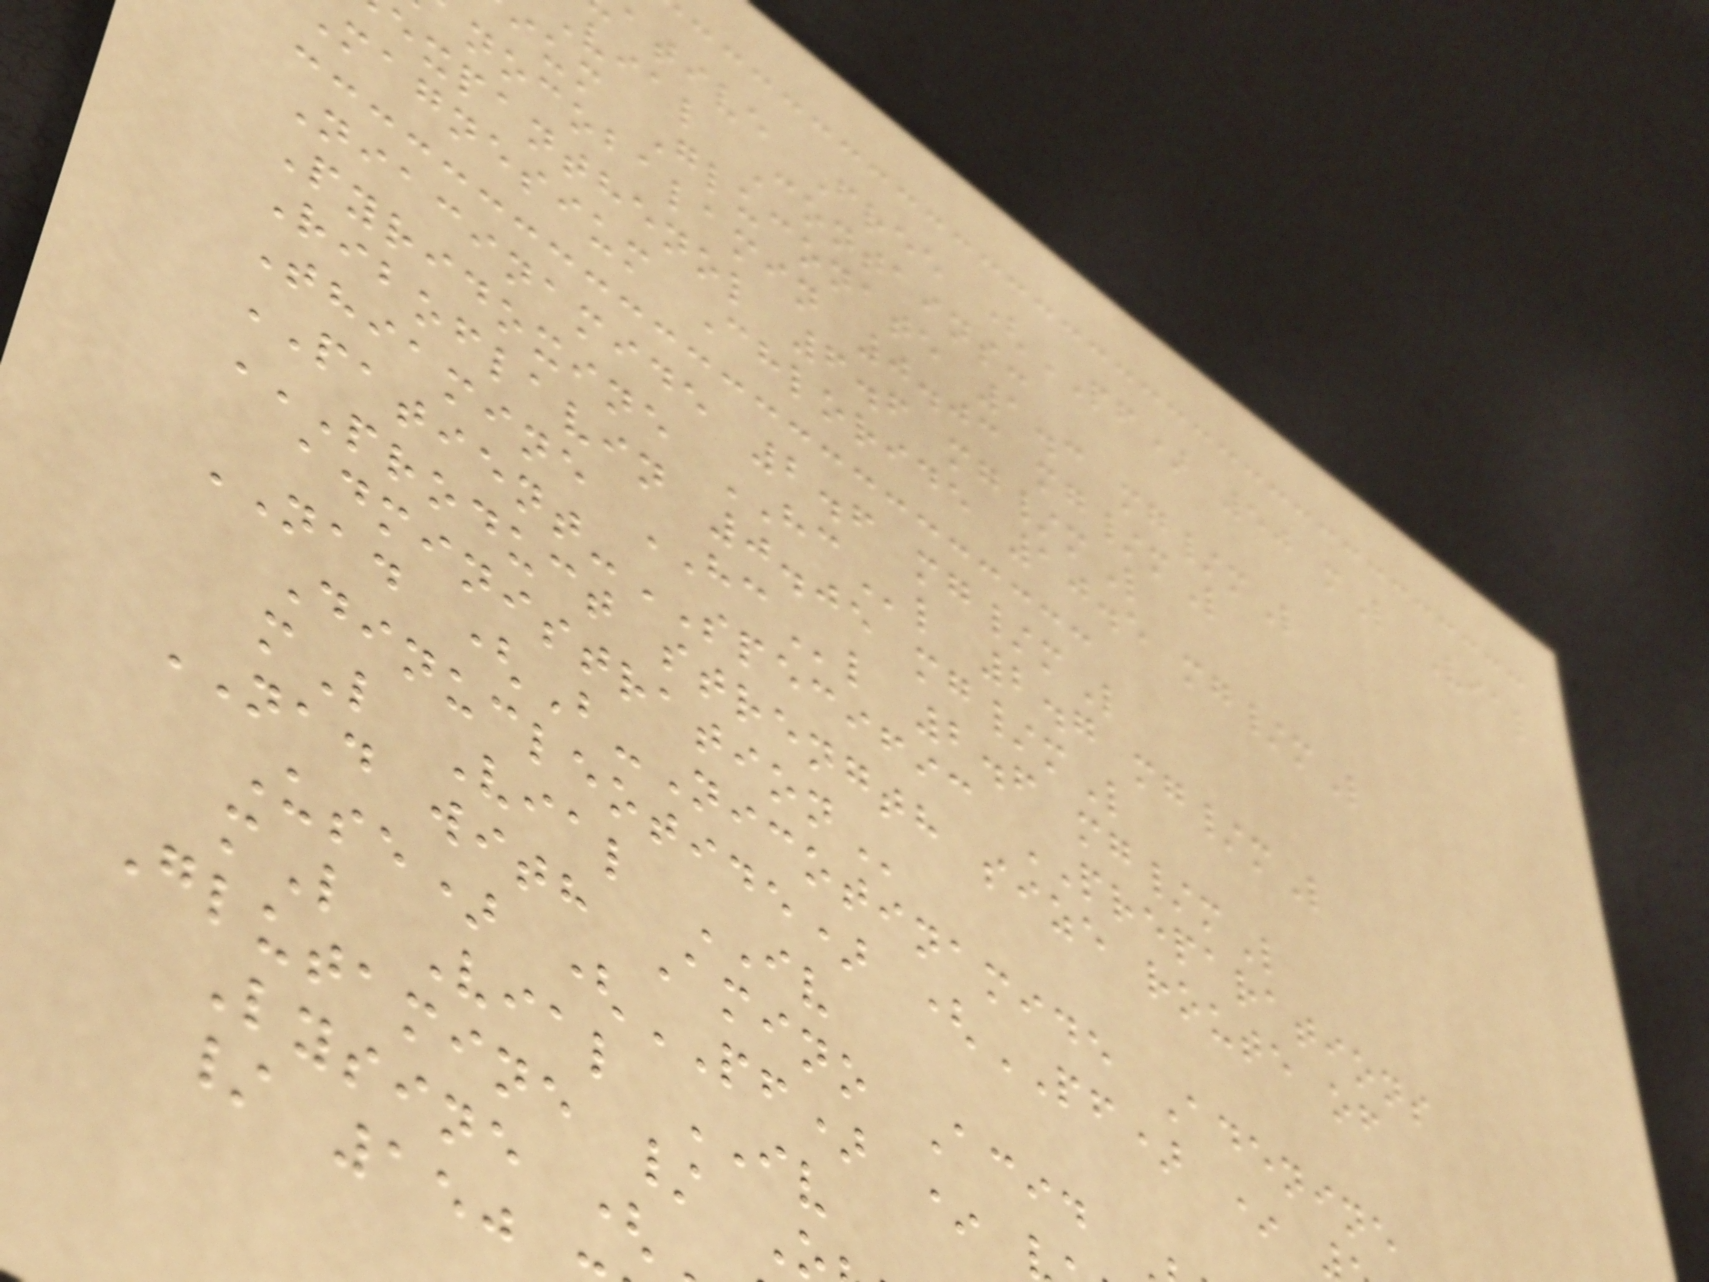ative Free (PF) 50 mL Vial
vial Contains:
ium Gluconate 1.3 mg/mL
nocobalamin 0.03 mg/mL
expanthenol 6.6 mg/mL
magnesium Chloride 10.5 mg/mL
Niacinamide 2.6 mg/mL
Pyridoxine HCl 2.7 mg/mL
Riboflavin 0.05 mg/mL
Thiamine HCl 2.6 mg/mL
PATIENT-SPECIFIC PREPARATIONS
PRODUCT STRENGTH SIZE ROUTE OF
NAD (B-Nicotinamide Adenine
Dinucleotide) (PF) *
mL Vial IV
NAD with Amino Acid
Use) (PF) *
mL Vial IV
Glutamine /
Lysine (
